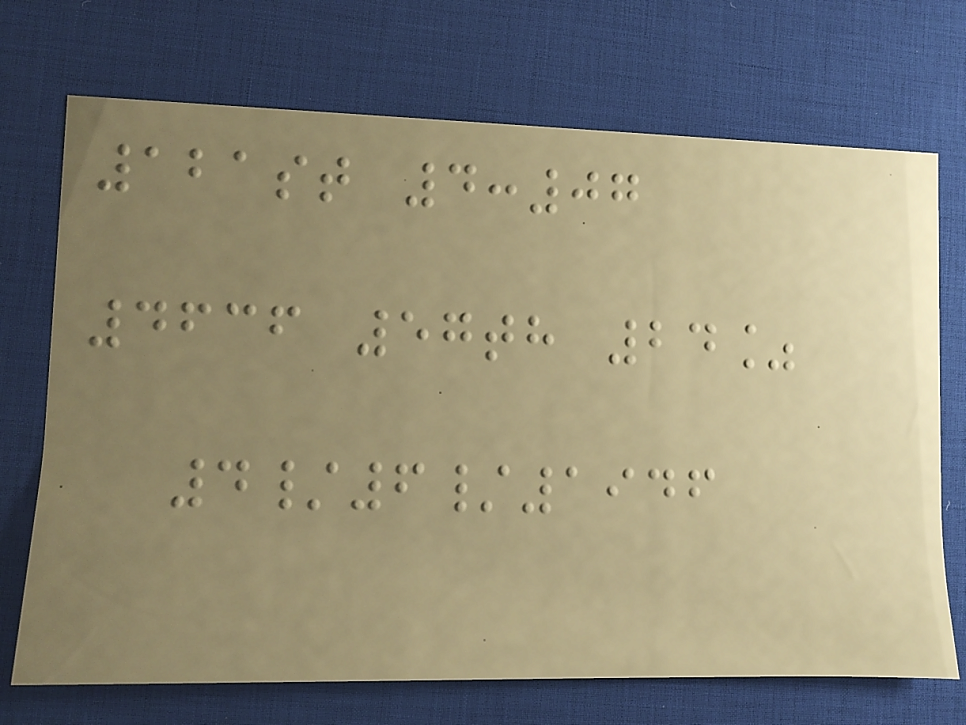121st 4:07
4636 57th 24%
4/6/1946
